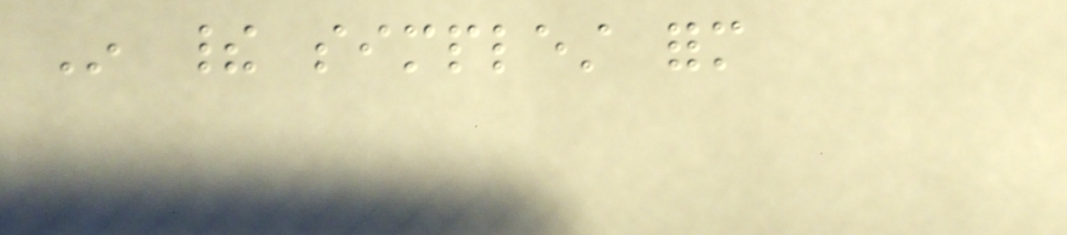In their simplest form
